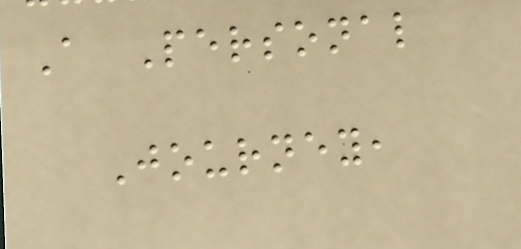A Personal
Journey,
